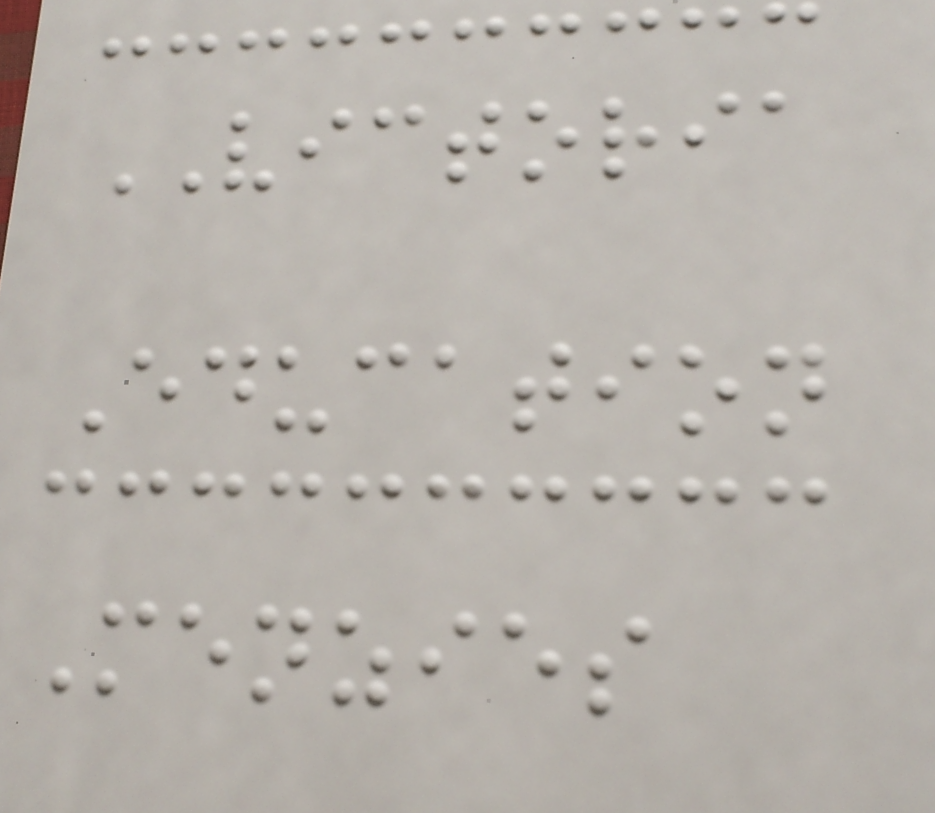VICTORIA
Education
Menzies
